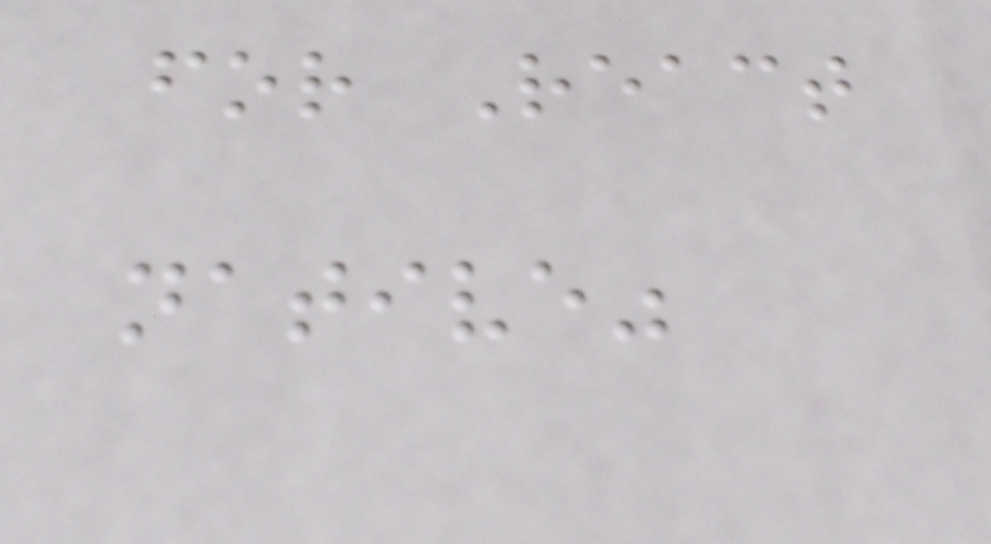for React
native"
